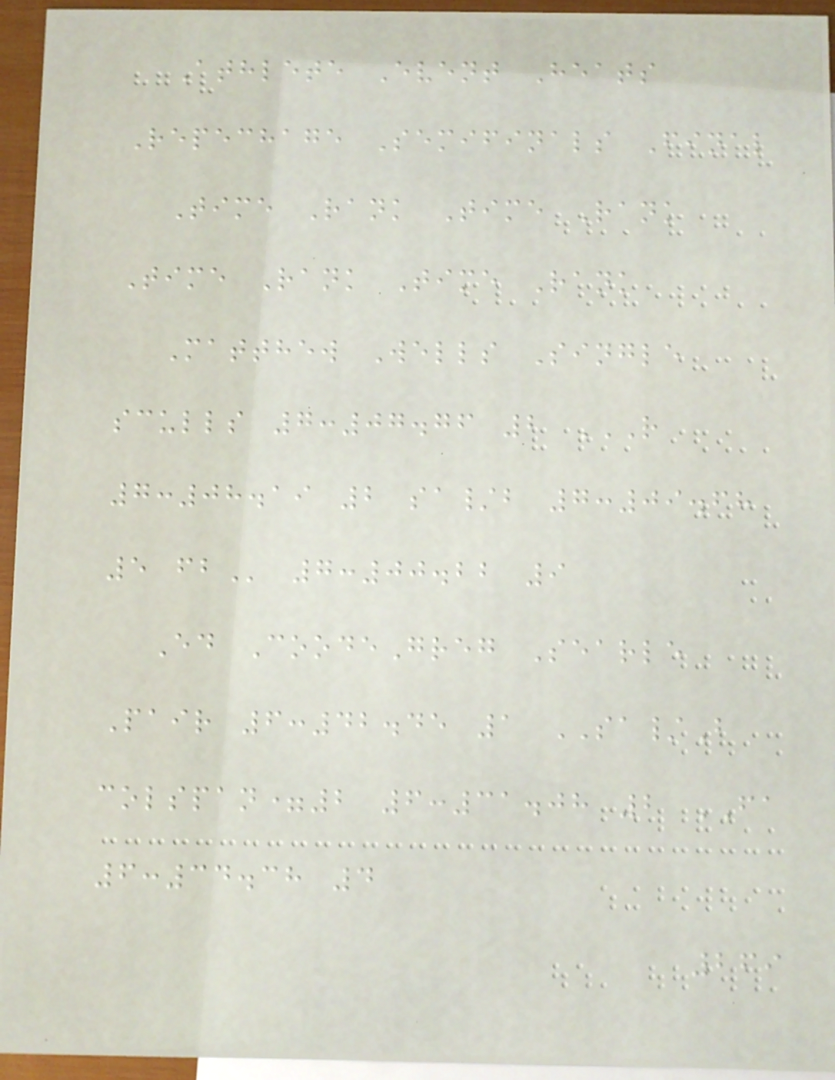Athlete Event Heats
Repechage Semifinals Final
Time Rank Time Rank
Time Rank Time Rank
Matthew Wells Single
sculls 7:07.76 2 R
7:08.19 2 SA/B 7:09.68
5 FB 7:00.22 9
Ed CoodeGreg Searle
Pair 6:42.45 1 SA/B
colspan=2 6:31.08 2 FA
6:34.38 4
269
